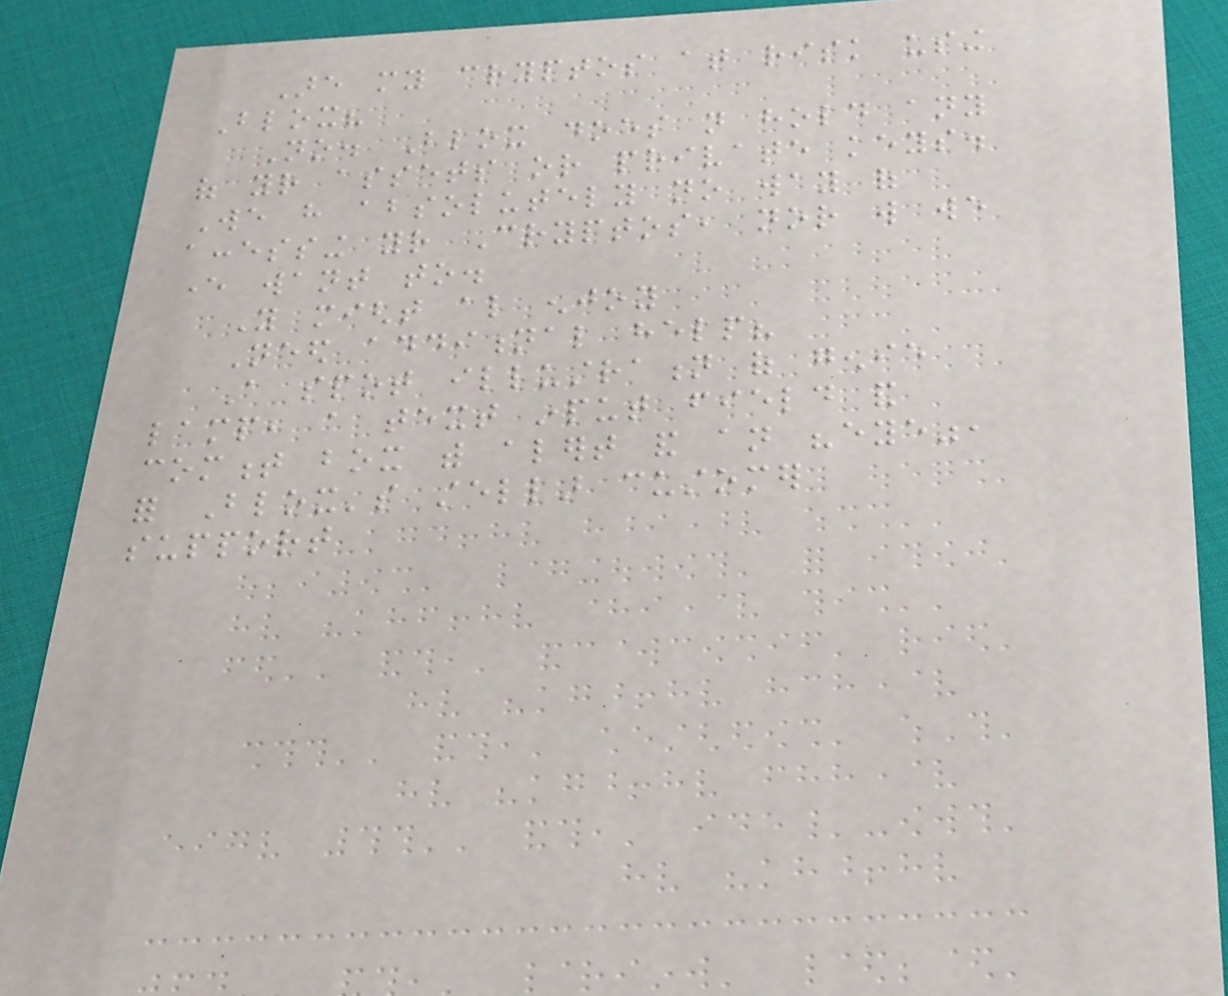Are my cryptos at risk using
Blox?
No. Blox does not hold any
of your assets or private keys.
We have absolutely no way of
accessing your Cryptos, nor will we
ever want to.
You might also enjoy
Need additional help?
A spot illustration of genie
lamp, a text input field and
comment box with alert and an "eye",
for Blox's stellar customer
support
